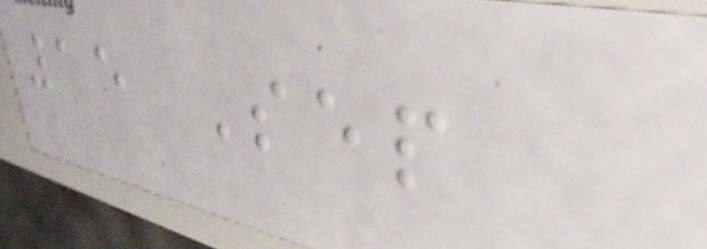15 Sep
